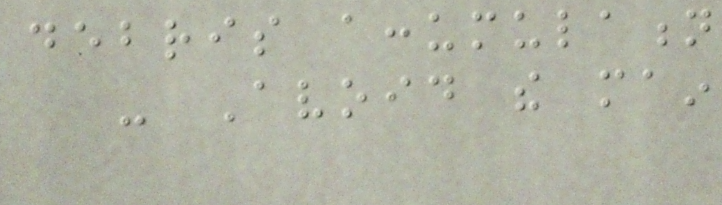debris accumulation
- Avoid the main
